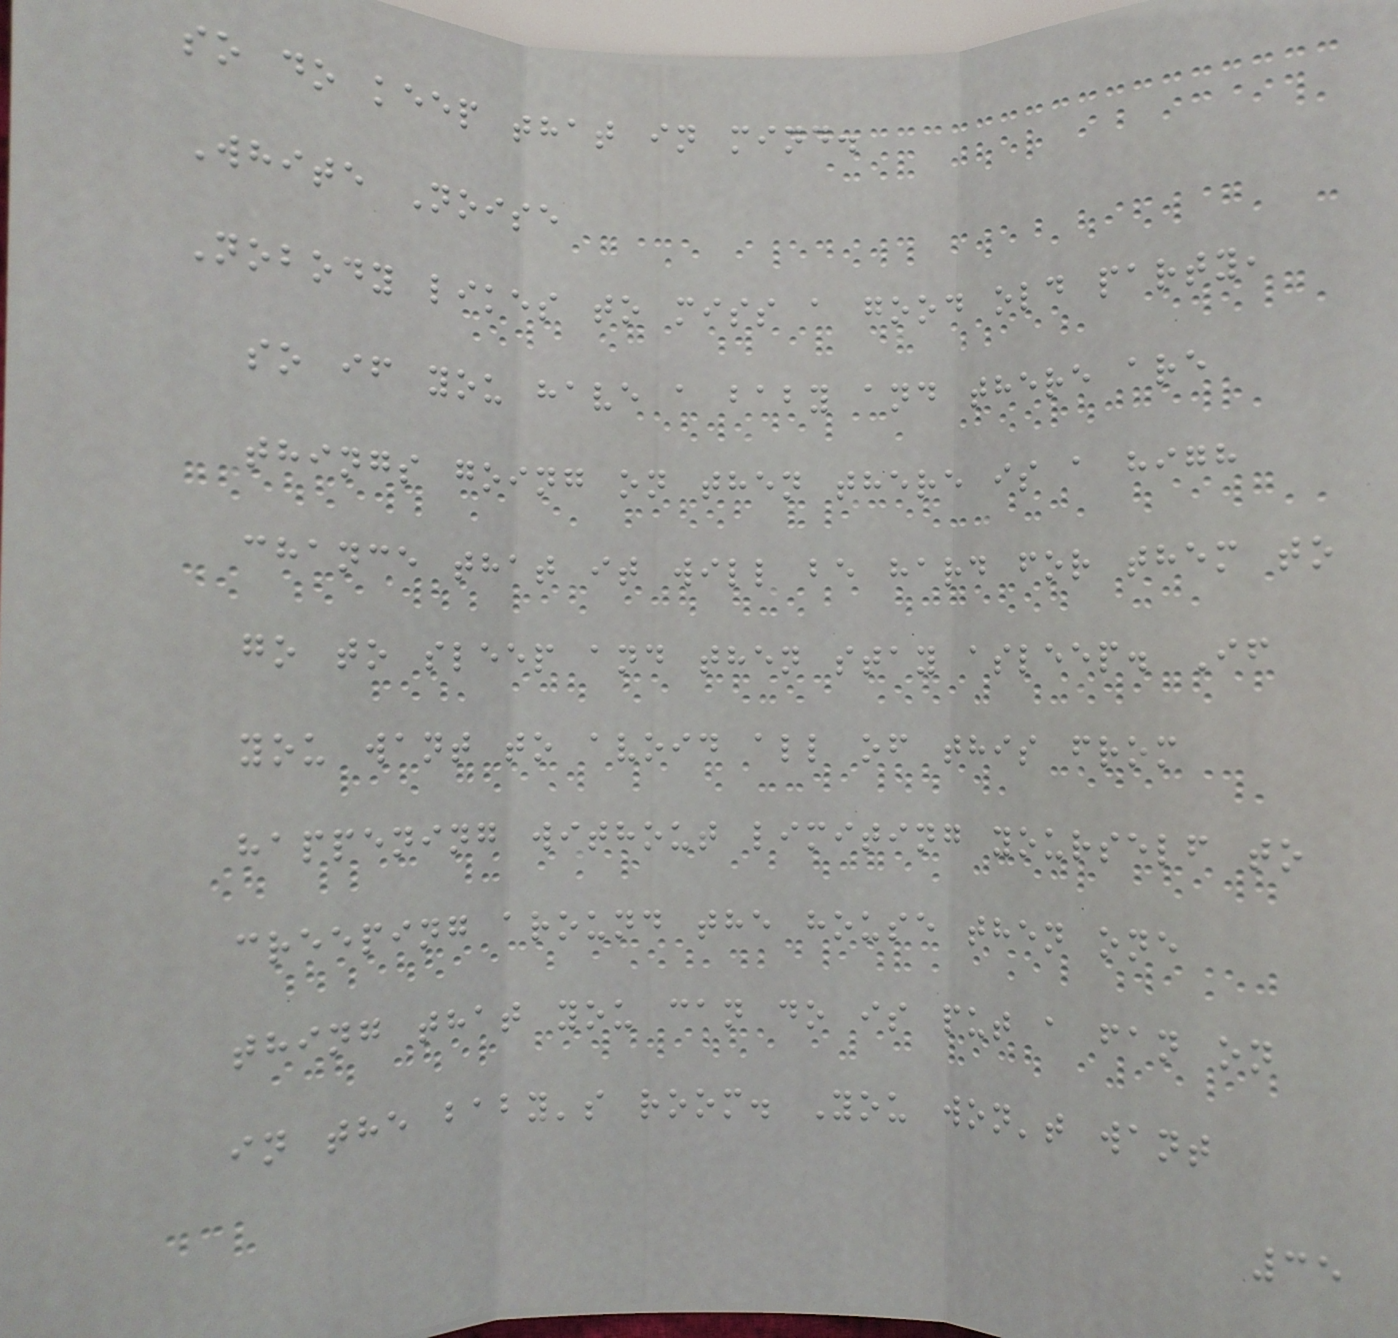so do keep that in mind.
White Noise
Nobody likes to miss a good old party,
so if you have a baby and there are
things going on then there is a high
chance that it will be hard for them to
go to sleep and then stay asleep. If
you want to avoid all of this from
happening without limiting yourself to
creeping around the house then one
thing that you can do is put a fan on
in the baby's room. You won't want
35
